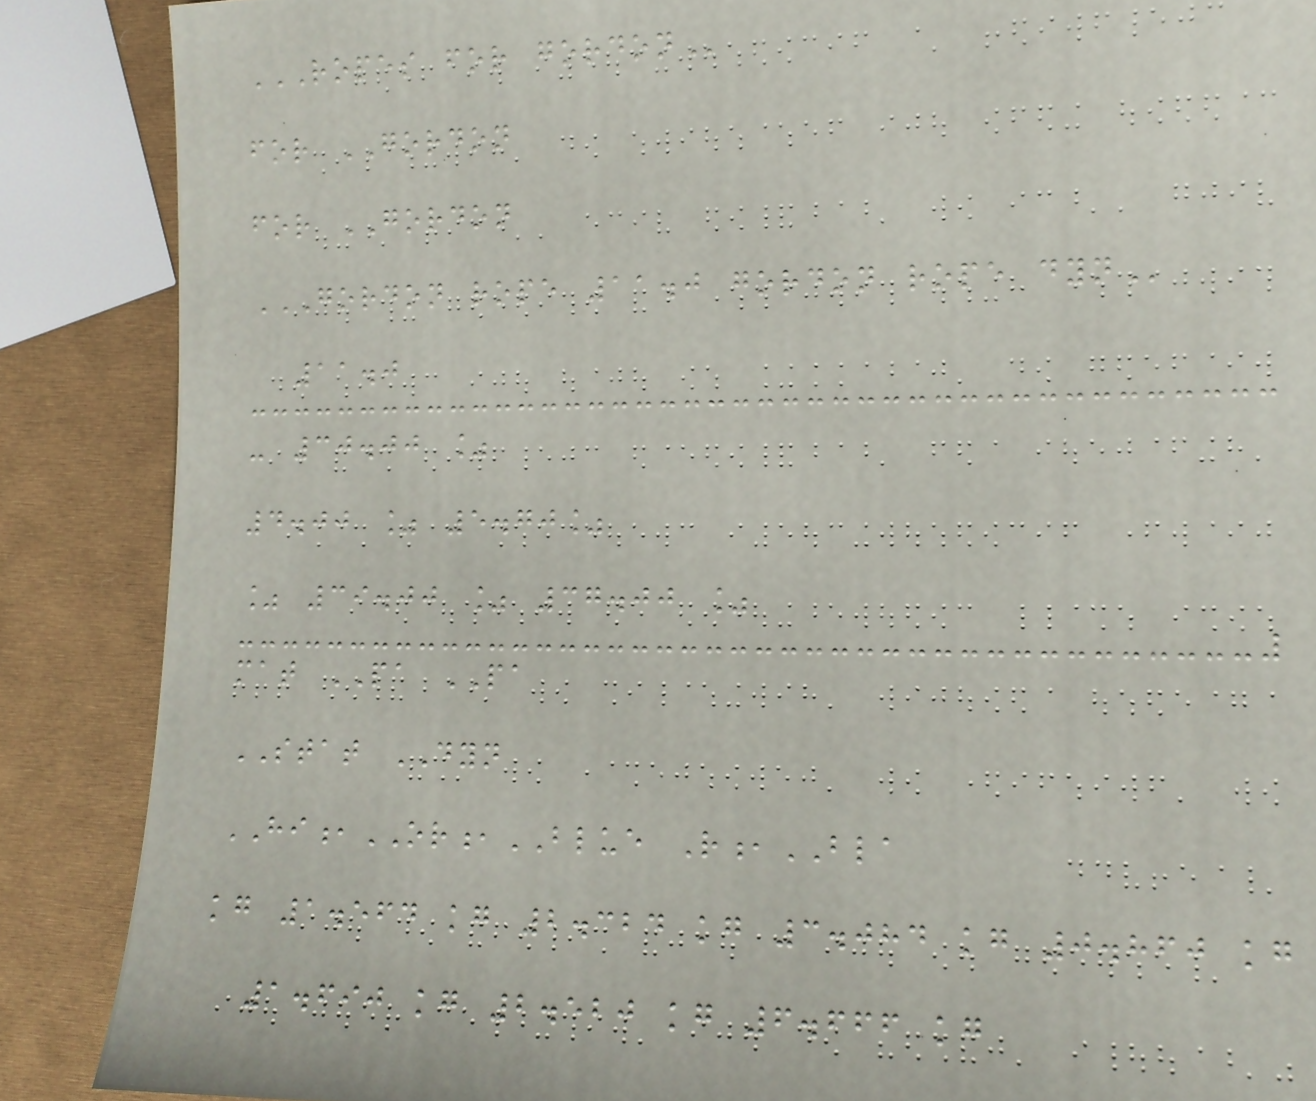ROPES FOR GORDON
for GORDON
for GORDON
GORDON ROPE 11.0 GORDON ROPE DYN
11.0
- 30.00 %
4.00 % 5.70%
% 39.00 % 37.00 %
mat PA PA
STAT DYN
HI,OR,BLUE R,BLA
kg 1.564 kg 2.324 kg 3.084 kg 0.860 kg
1.690 kg 2.520 kg 6.666 kg
